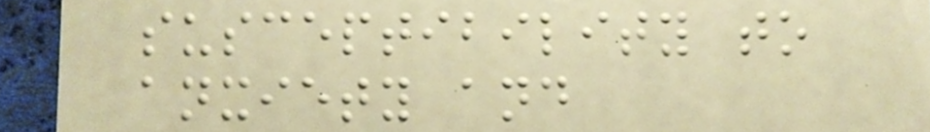susceptibility to
anxiety and
